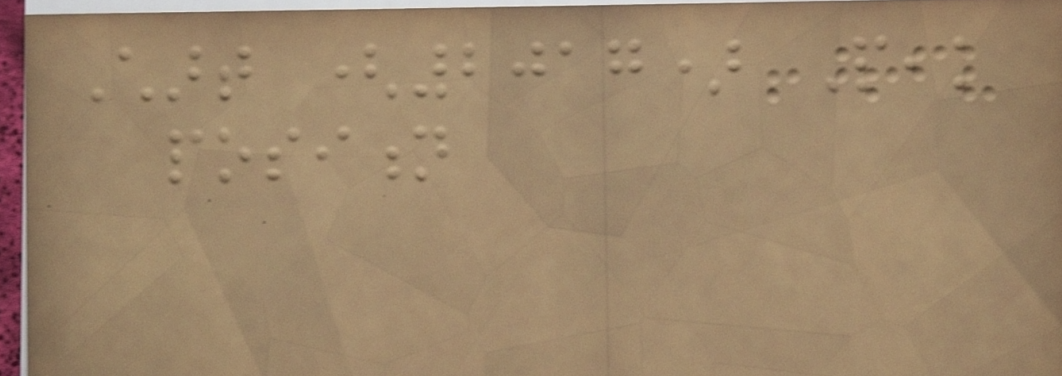Chart (2017) Peak
position
